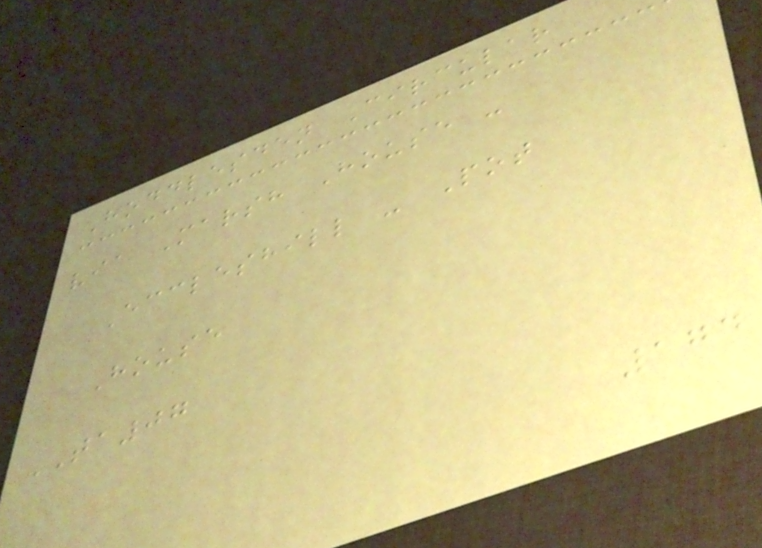Hoddlesden Circular
via Marsh House -
Eccleshill - Pot
House
TA07
174
